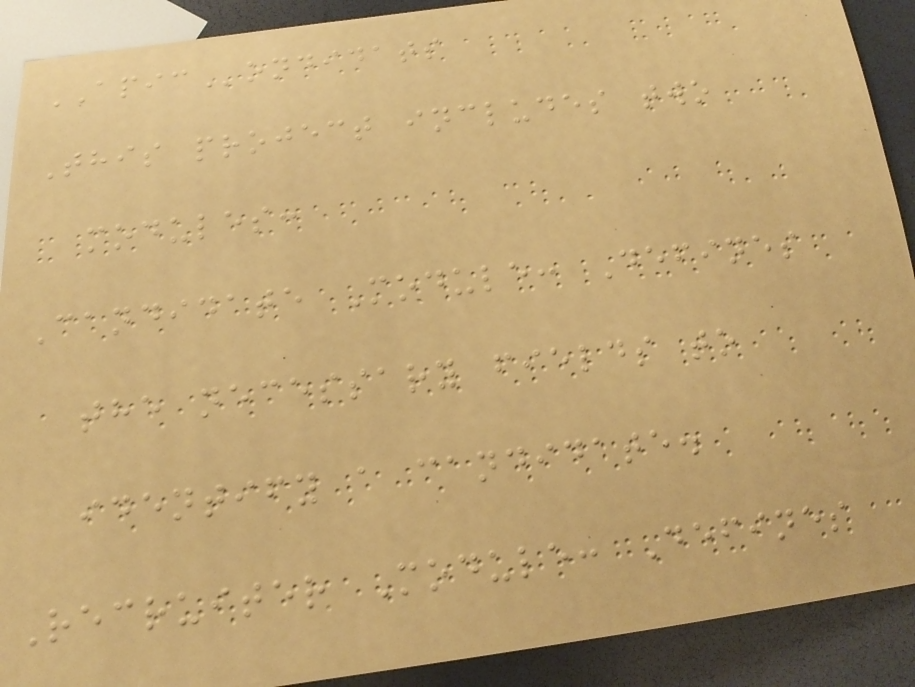APICondidats
This project includes two
modules:
Candidate Module: Defines
the necessary fields to
identify a candidate.
Recruiter Module: Defines
